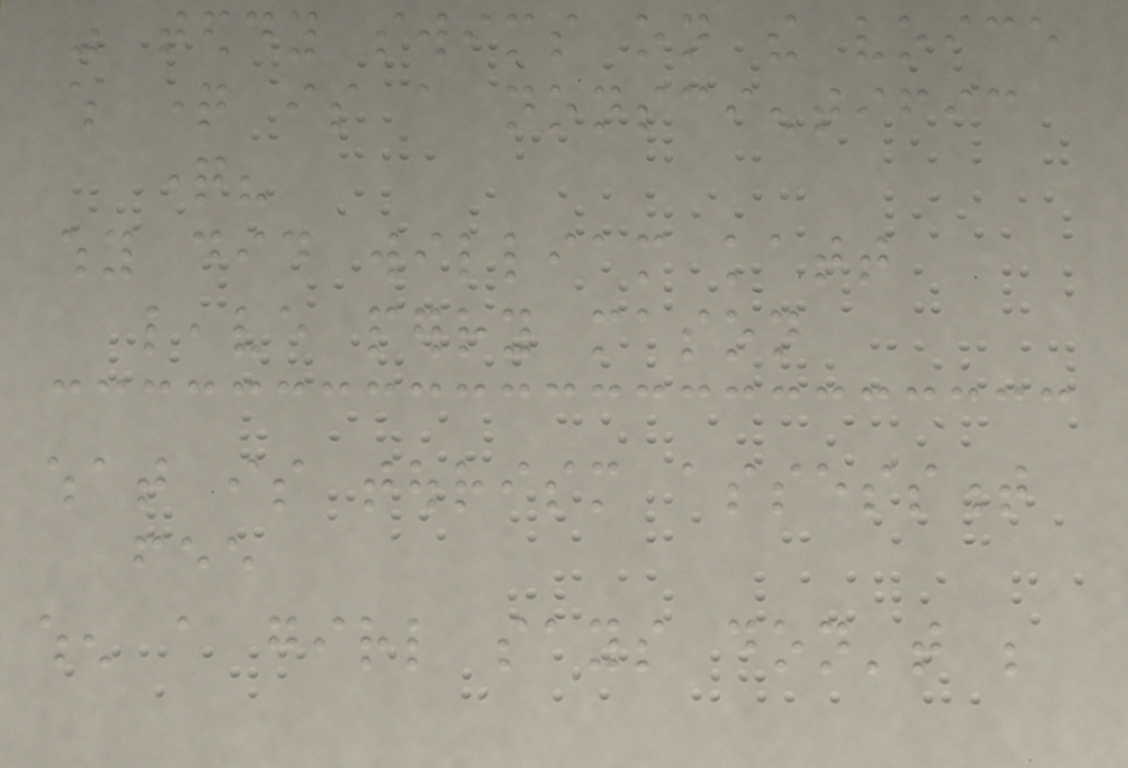was teddy swims on the voice
which question is a nonscientific
question?
why did william katt
leave perry mason
what is tourism assessment
fee
when a girl says don't be
